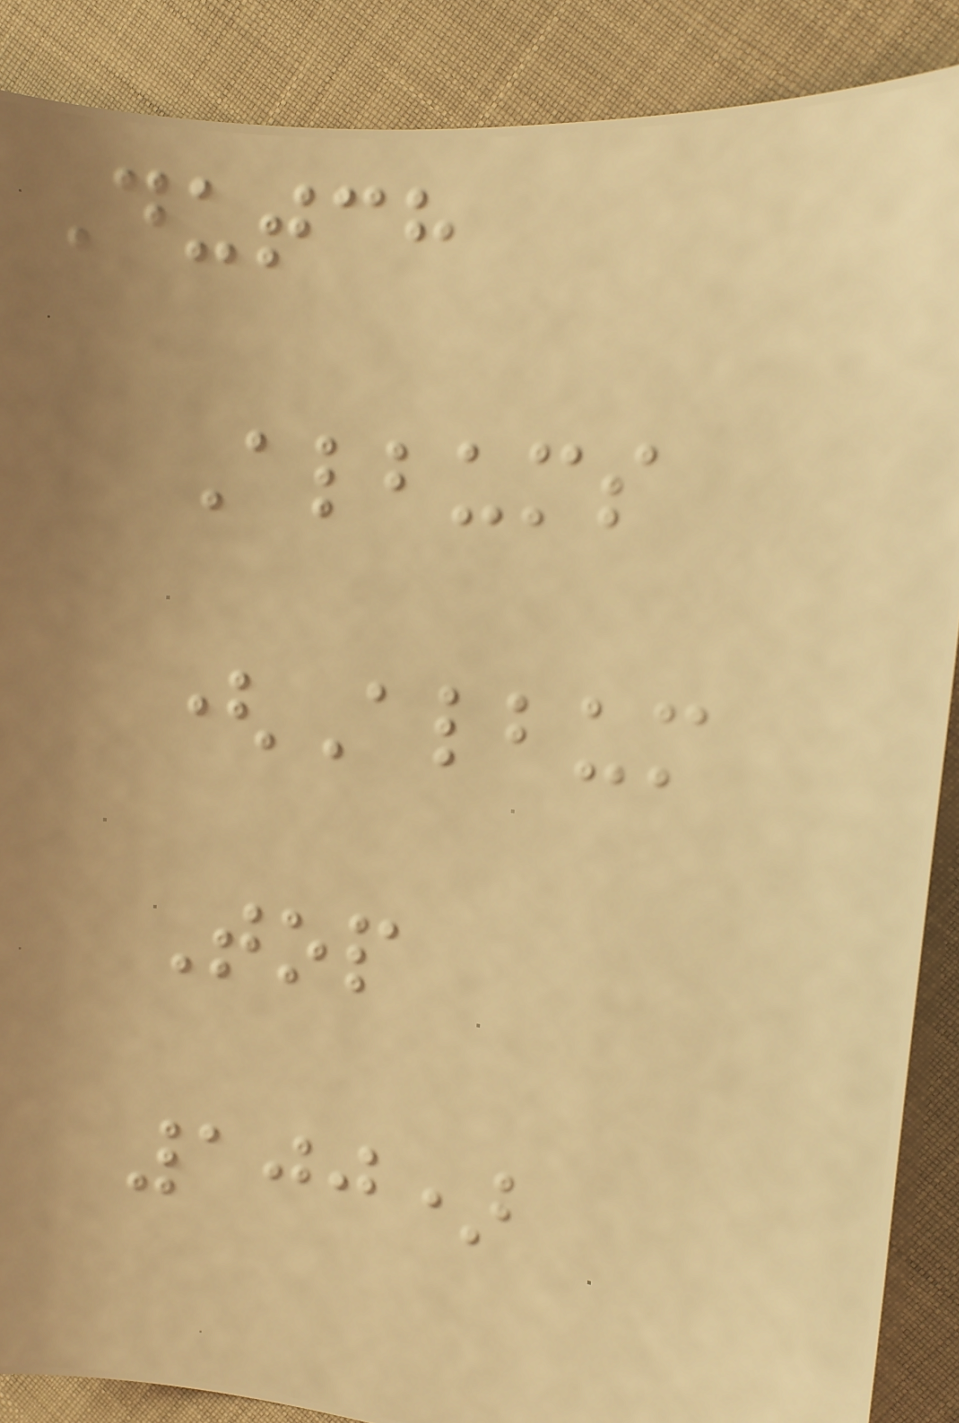Dutch
Albums
(Album
Top
100)
